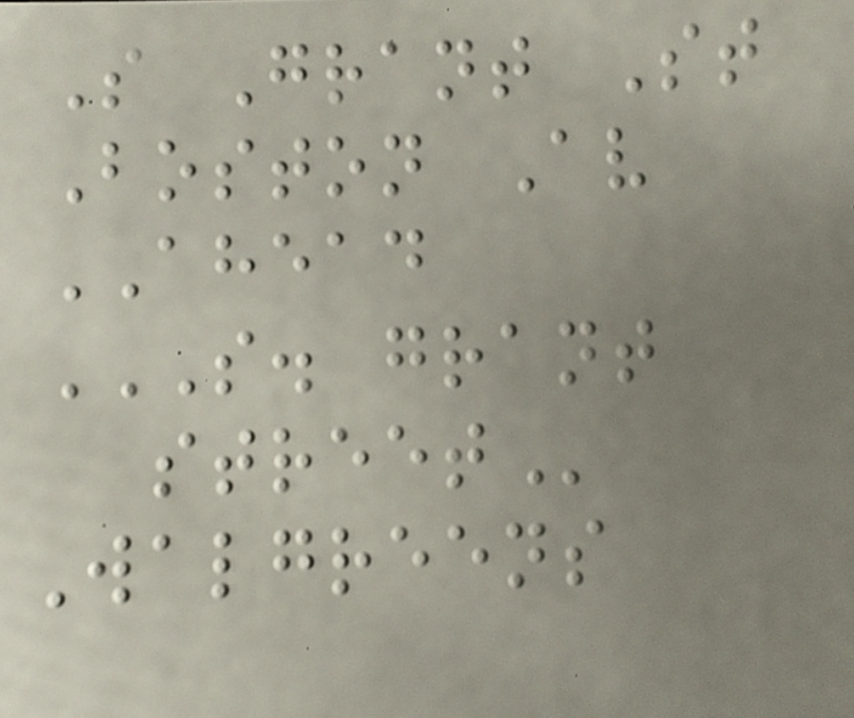S Grant St
Boston Av
AHEAD
S. GRANT
STREET
Walgreens
